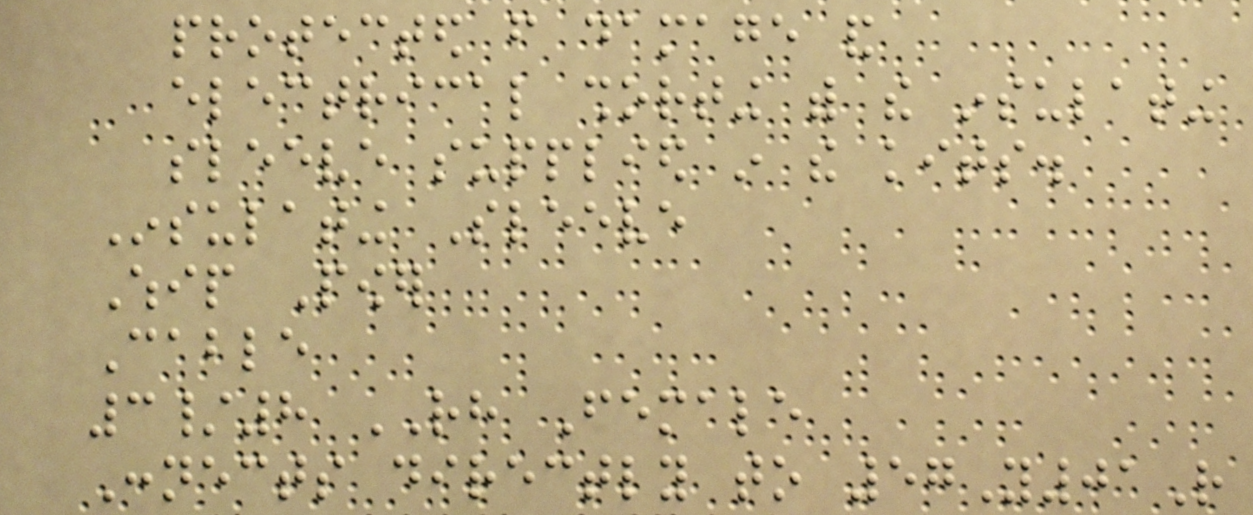protected from damage and
electrical shorting with the insulating
sleeve supplied in the kits.
Insulating Sleeve
Whip Power
Cable
3/8 RH Female
Connects directly to 57Y01R
